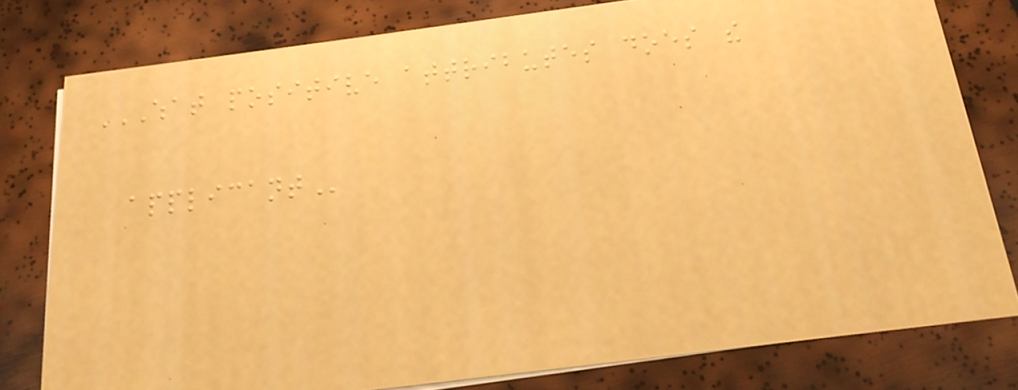WHAT POSITIVE ATTRIBUTES DOES THE
APPLICANT
